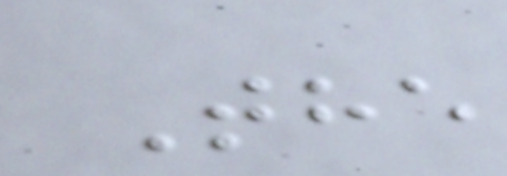The
